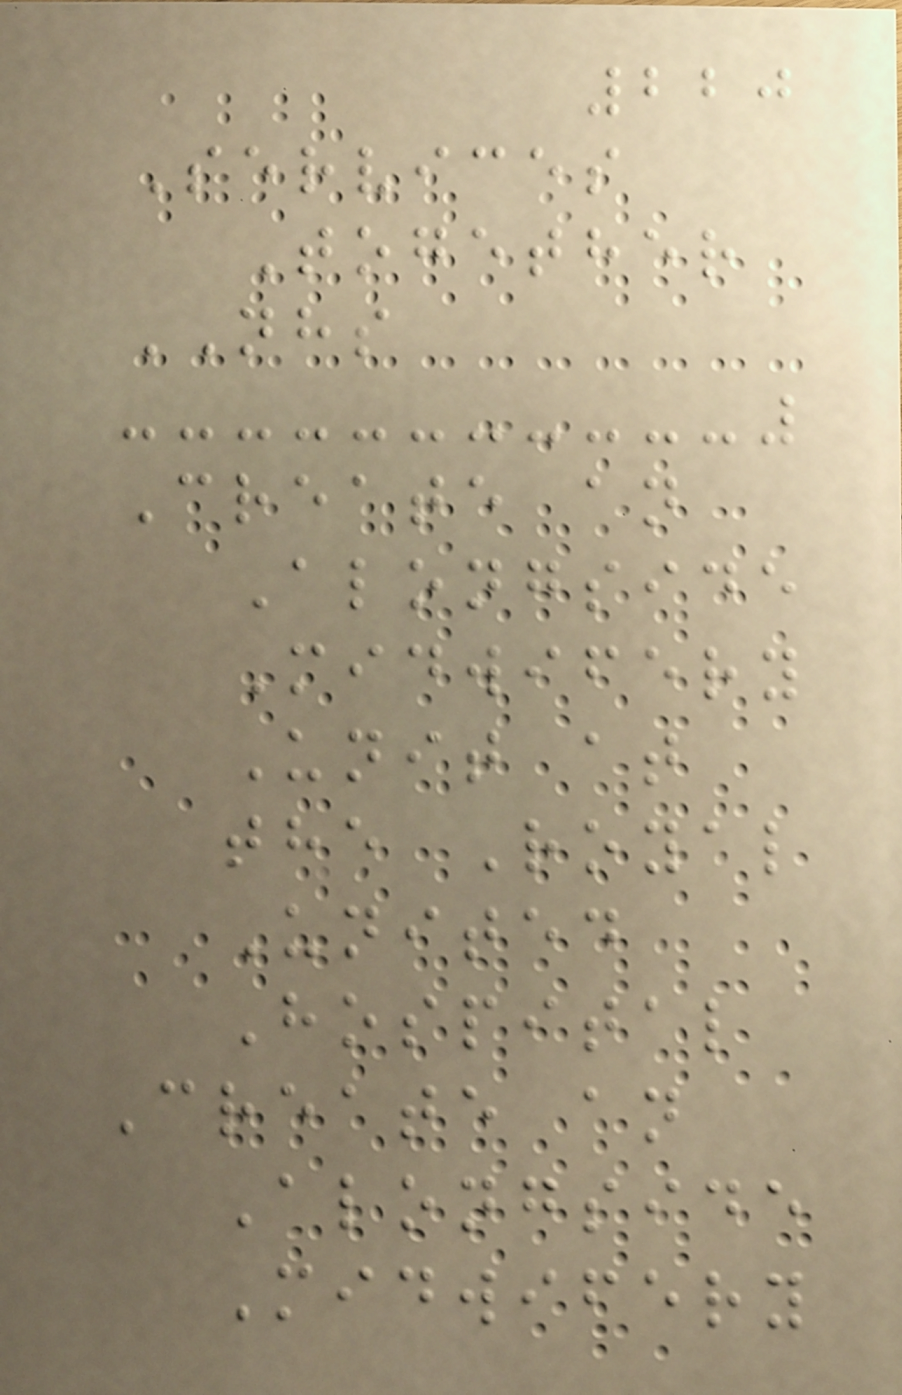220
Services
Together
NHS
Create an
Alongside
Midwifery
Unit at
the Royal
United
Hospital
Create an
Alongside
Midwifery
